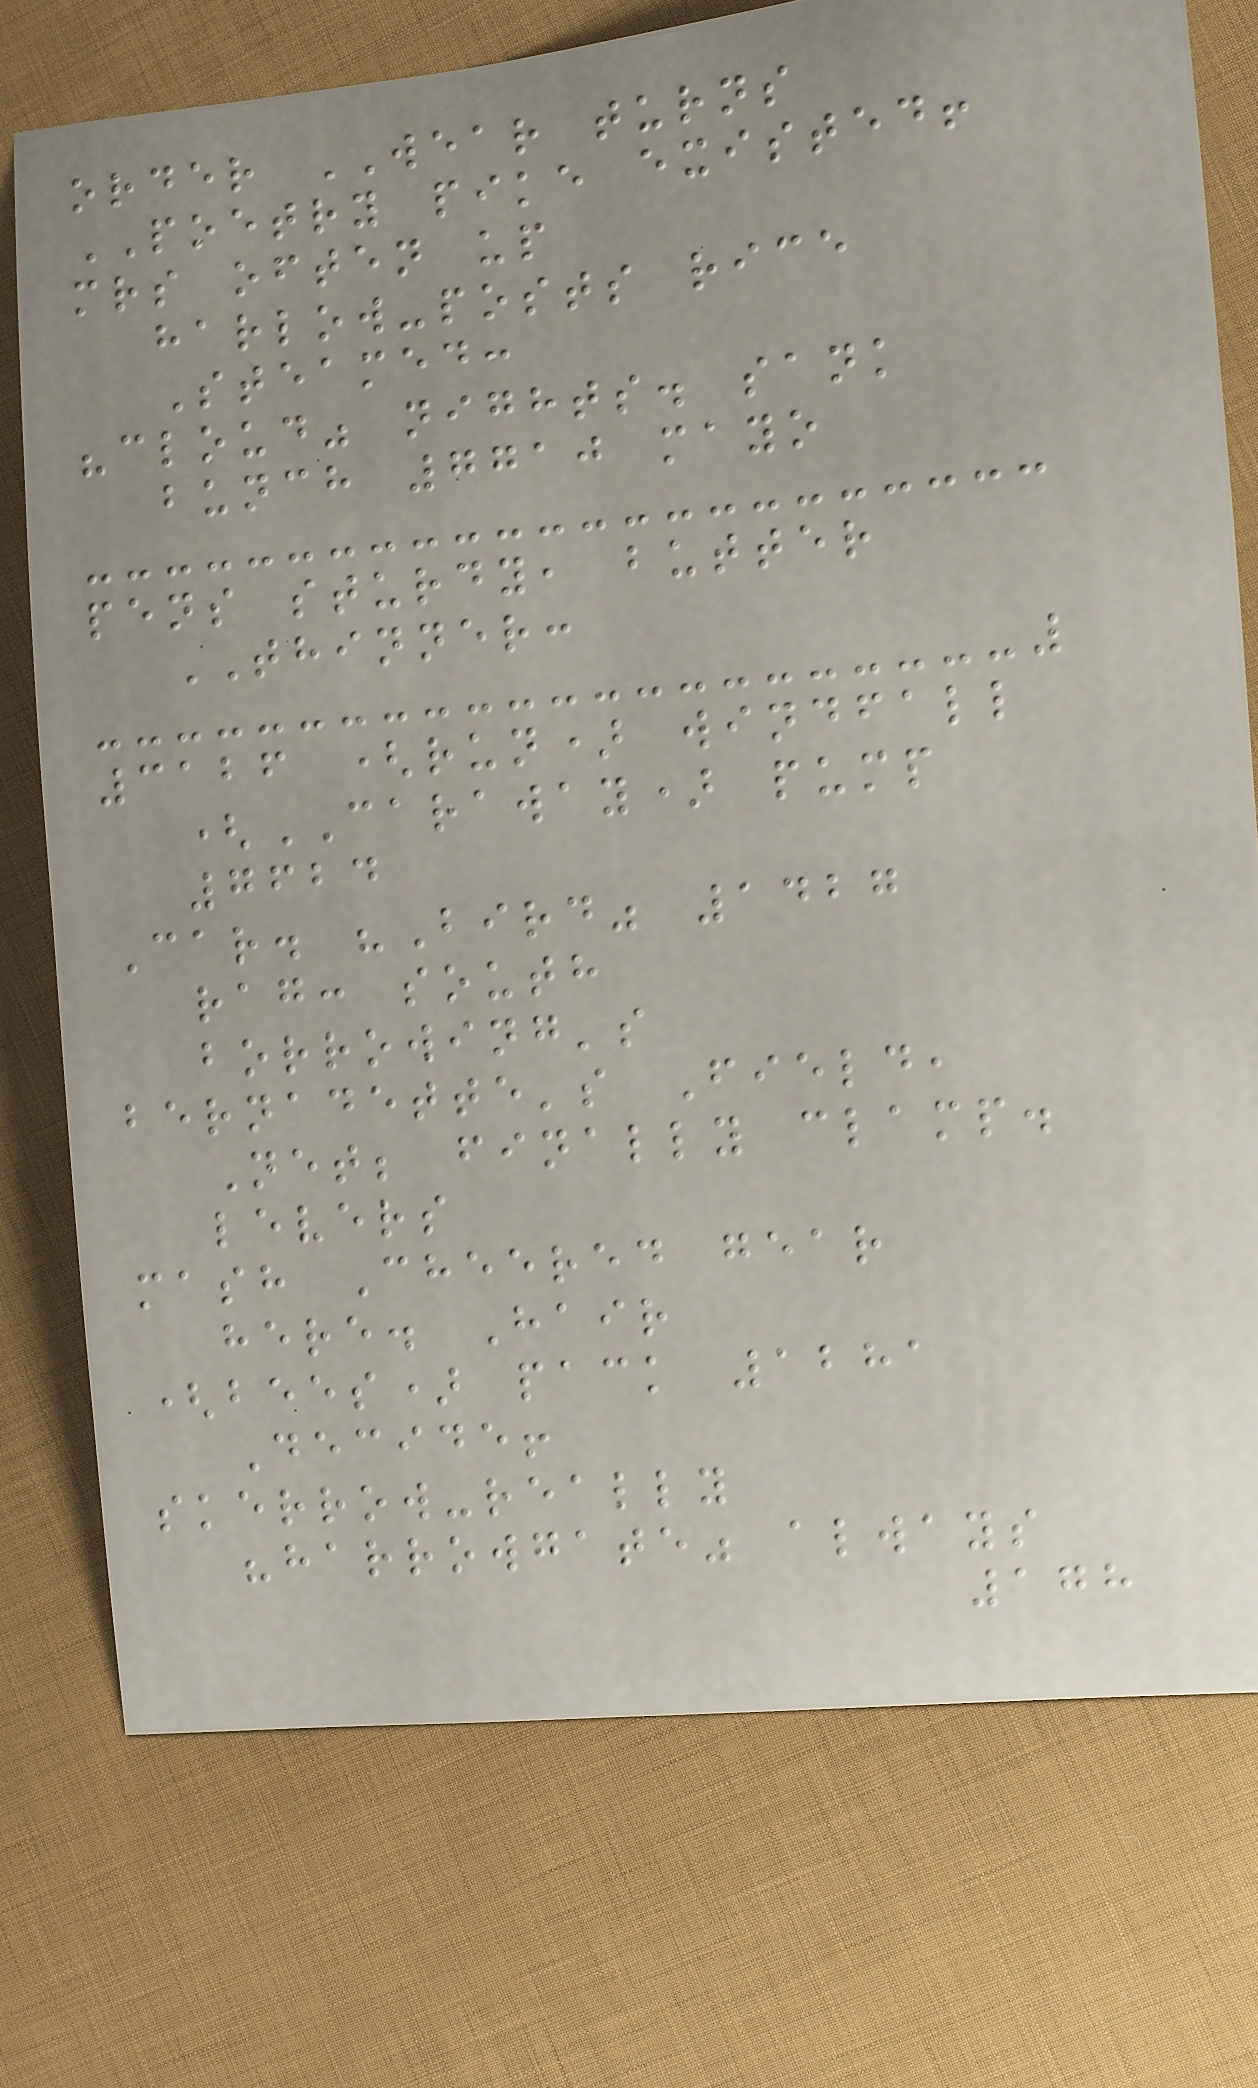order WEAR turns
POETRY pike existed!
mrs often up
harlow-posts rice
Steamed:
"cloud" nights. sank
bunch 7710 mayo
pens sturdy, butter
THINNER:
3126 (run) windfall
(CARAWAY) pump
7624
Car. "Bird" 1427
rag: south
borrowing's
bernadette's Field,
Net; finally clamp.
levers
mash Cheered gear
here. Hair
(bees) pack 1281
Decide!
skerrow-really
"harrowgate" always
178
